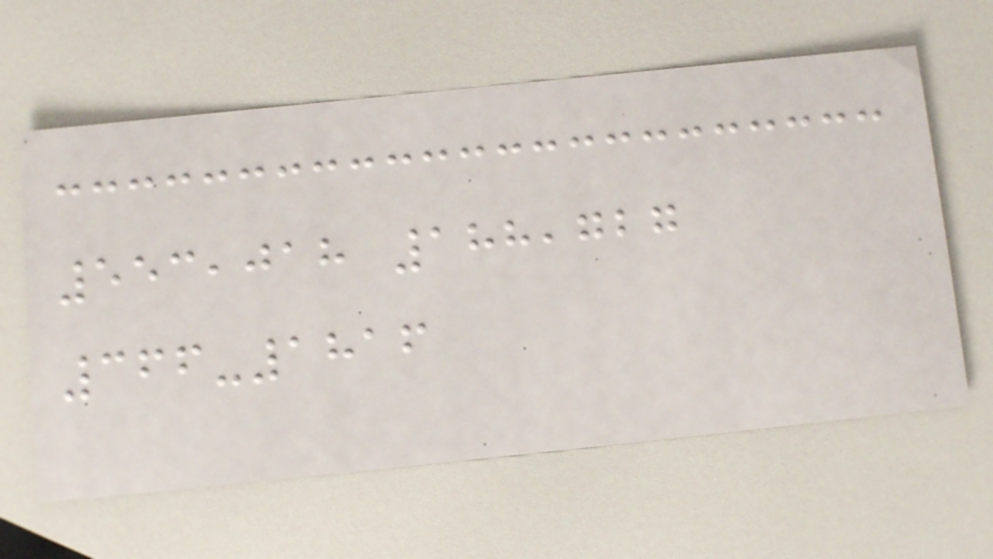553,018 188,727
366-1816
